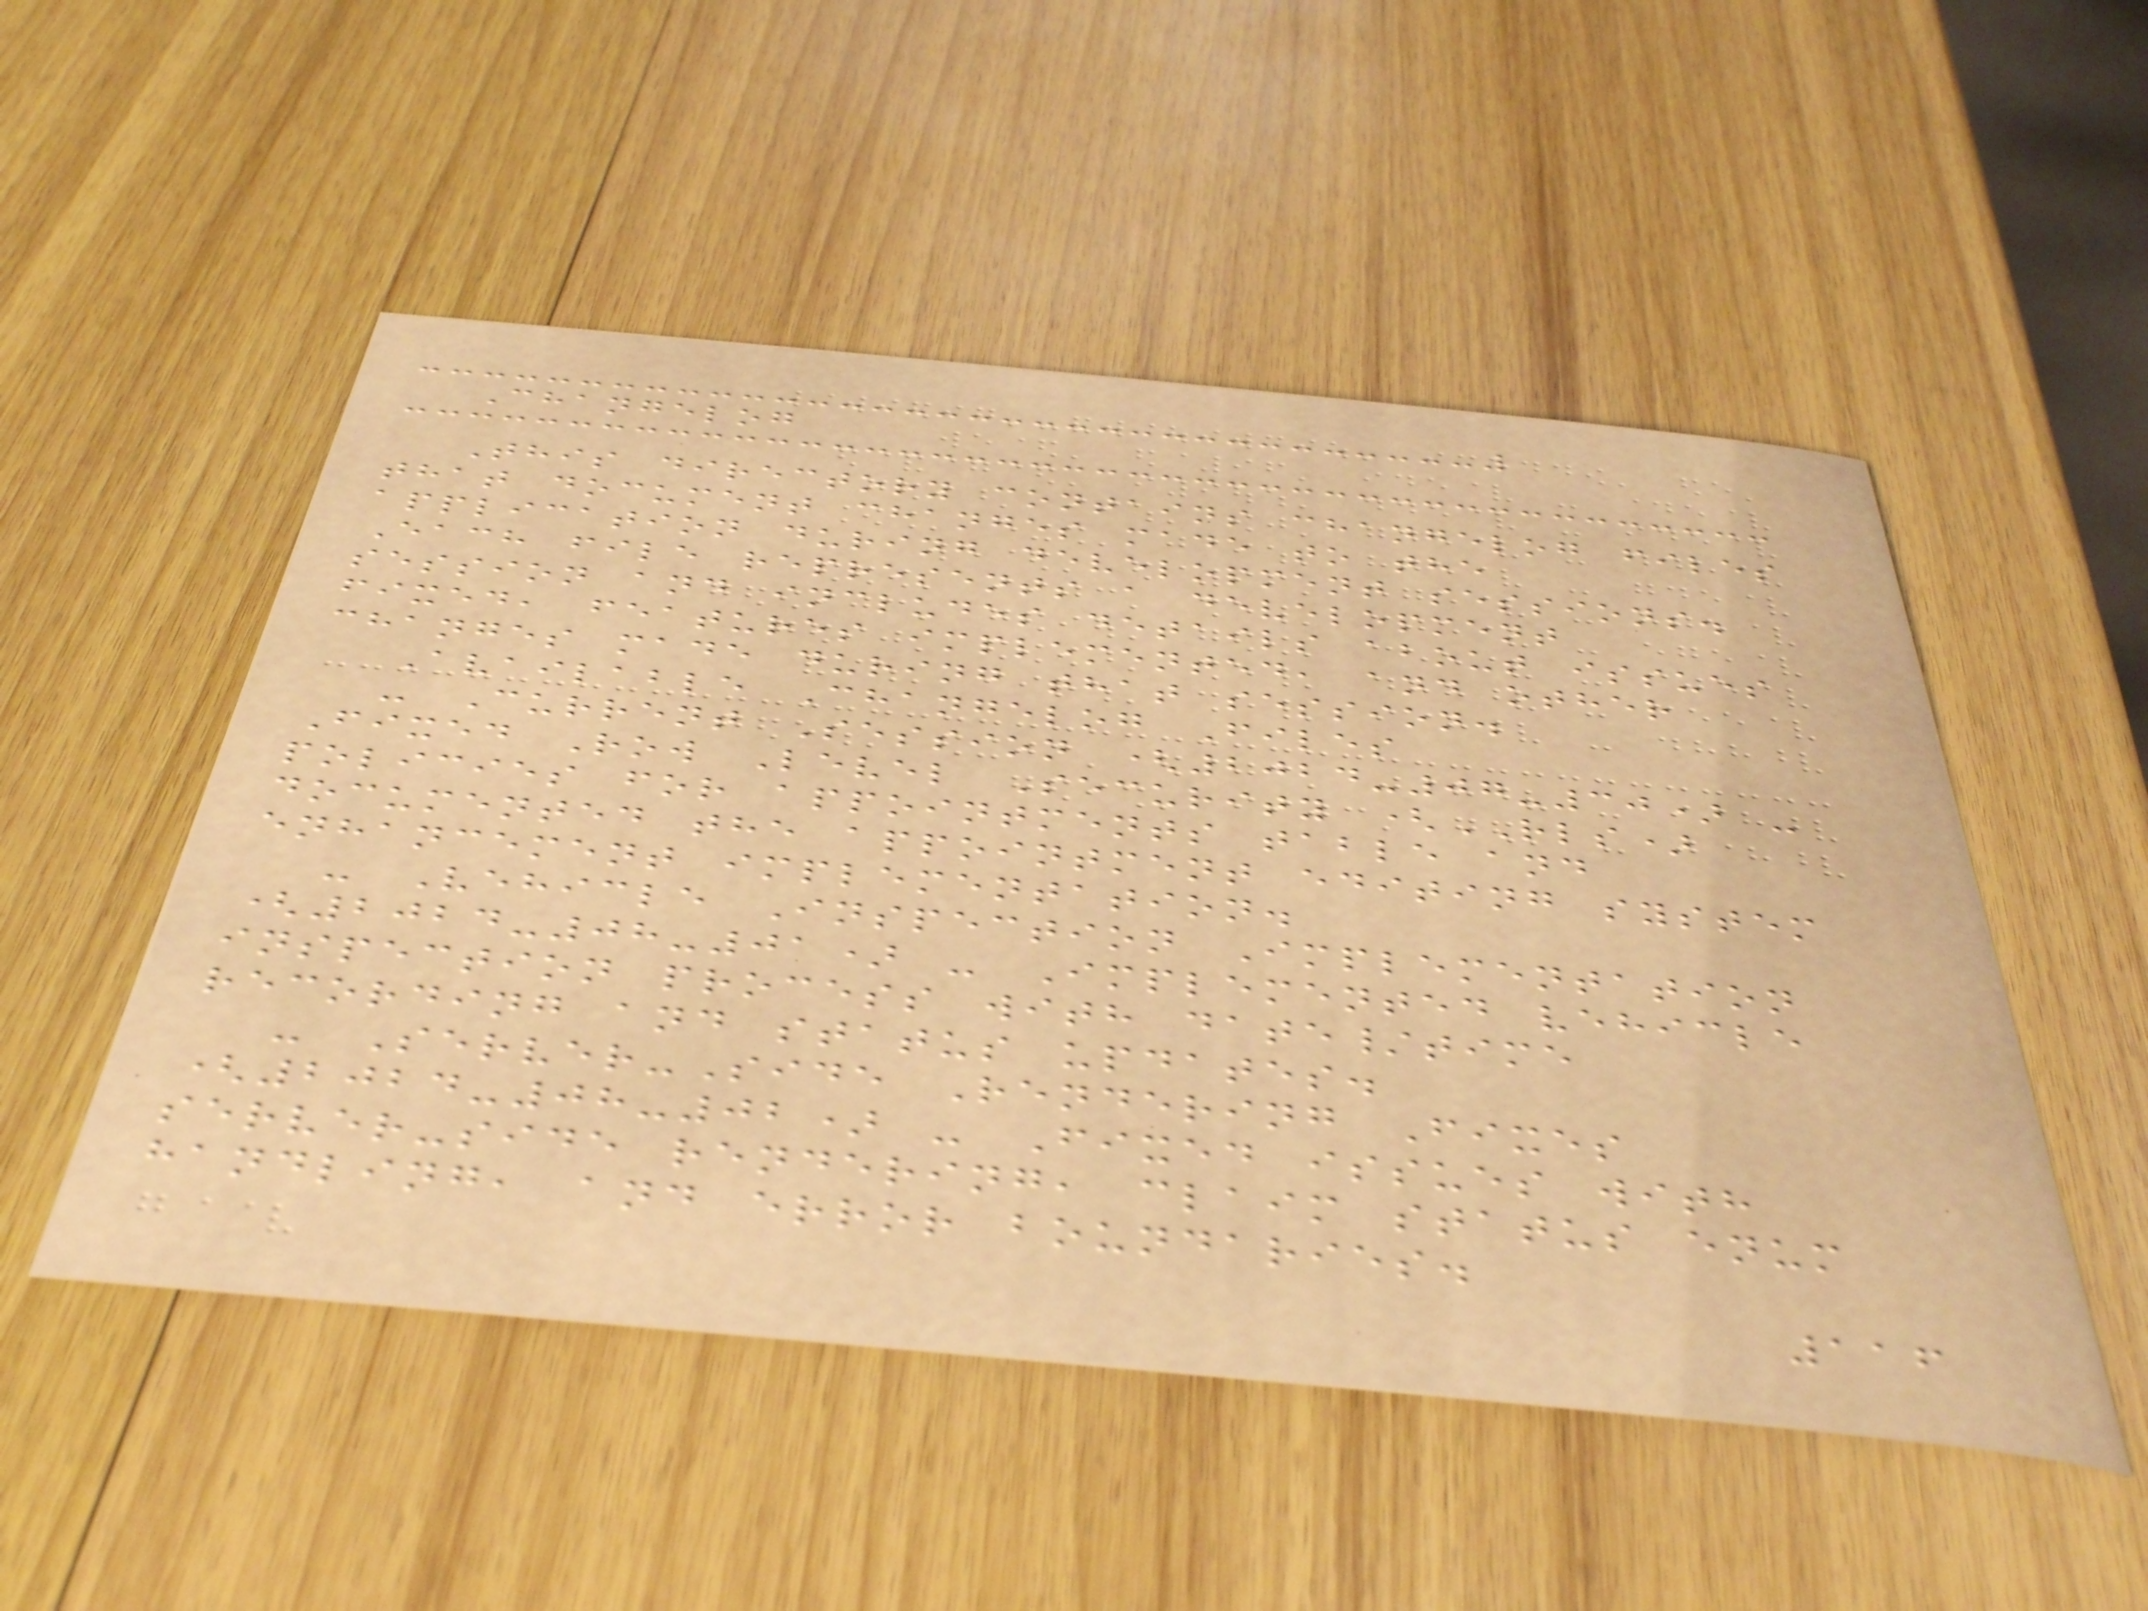Changelog
This directory contains changelog files
that document changes made to the
application during development sessions.
Each file represents a development
session and includes details about issues
fixed, features implemented, and other
changes made during that session.
Available Changelog Files
- Current Session (2024-07-30) -
Fixed Row Level Security (RLS)
policies for appointments table and
documented the appointment editing system
enhancement implementation.
- Vehicle Inspection Implementation
(2024-08-01) - Implemented vehicle
inspection process with date/time
recording and status updates.
- Server-Side Rendering Fixes
(2024-08-02) - Fixed issues with
server-side rendering, claim status enum
handling, and error boundaries.
116
